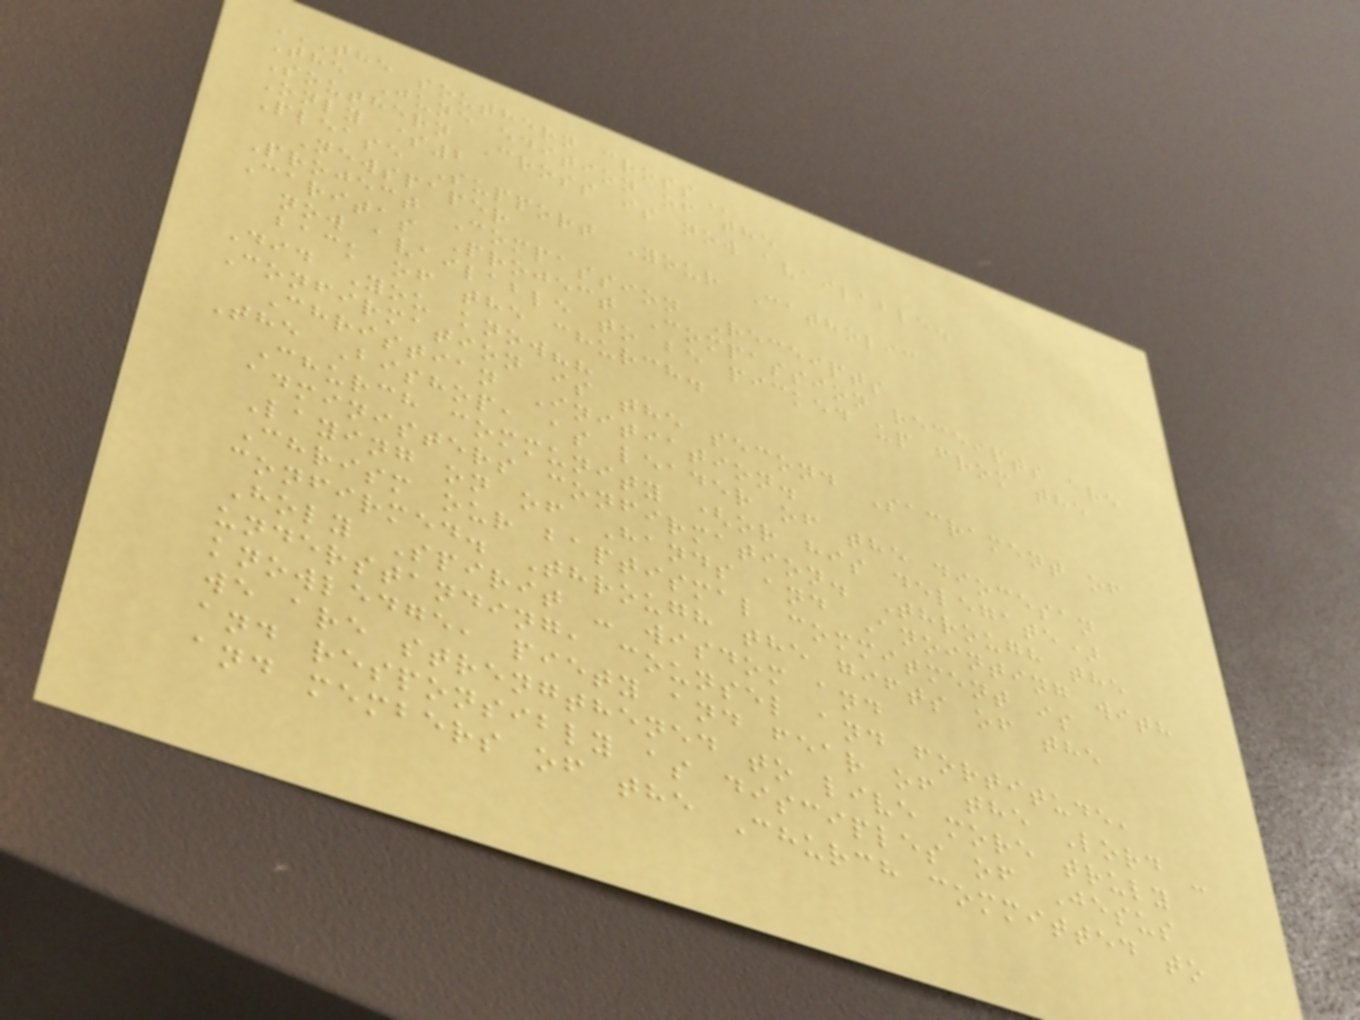THE SOUTHERN CROSS
The June edition of the
Southern Cross is now available.
Only $2
Please Support Your Catholic
Newspaper
Project Compassion Receipts
Caritas Project Compassion receipts are
now available to be picked up from the
back of the church.
Did You know??
Confirmation is the second Sacrament of
Christian Initiation.
The Bishop, as leader of the diocesan
Church community (or his delegate)
administers confirmation. Through the
Laying on of Hands and Anointing with
Chrism our baptismal commitment is
confirmed. Through the gifts of the
Holy Spirit - wisdom and
understanding, counsel and fortitude,
knowledge, piety and fear of the Lord -
we are strengthened to live more truly
and responsibly as disciples of Jesus
and members of the Church committed to
